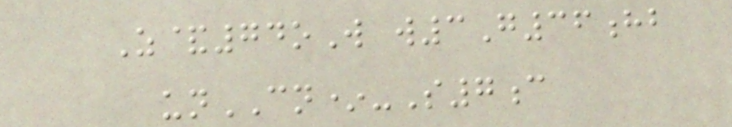Z&74oW w3G36hb
unCN*-S7c
